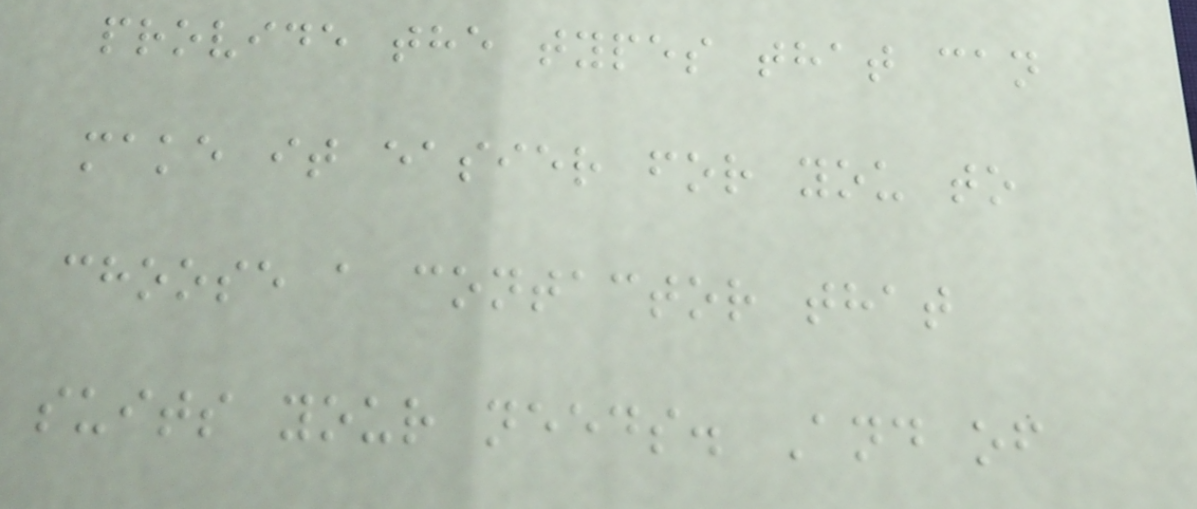provide the types that can
make it easier for you to
choose a contactor that
suits your needs. And of
